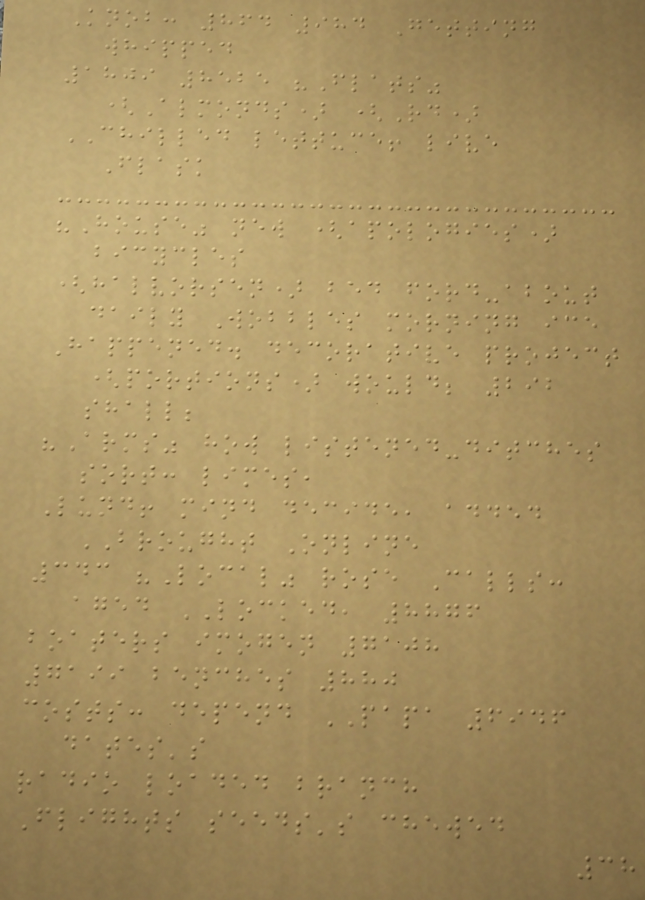Knob: 864 984 Getting
whipped
1809 8525 "Flats"
(Almonds) (Rd)
CHILLED lettuce! live
Flask
"House" new (apologies)
bicycles
(halvorsen) bed ford-about
daily Wobbles morning ice
Happened. decorative project
(portions) would; 292
shall;
"Arms" how listened-ditches
sort: limes,
Lund! mind decide, added
BROUGHT Online
343 "Local" rose Calls:
aged LOCKED, 8876
boaters imogen 7108
7199 benches 880
costs: depend PAPA 6946
dates's
radio loaded branch
Flights seeds's chewed
38
